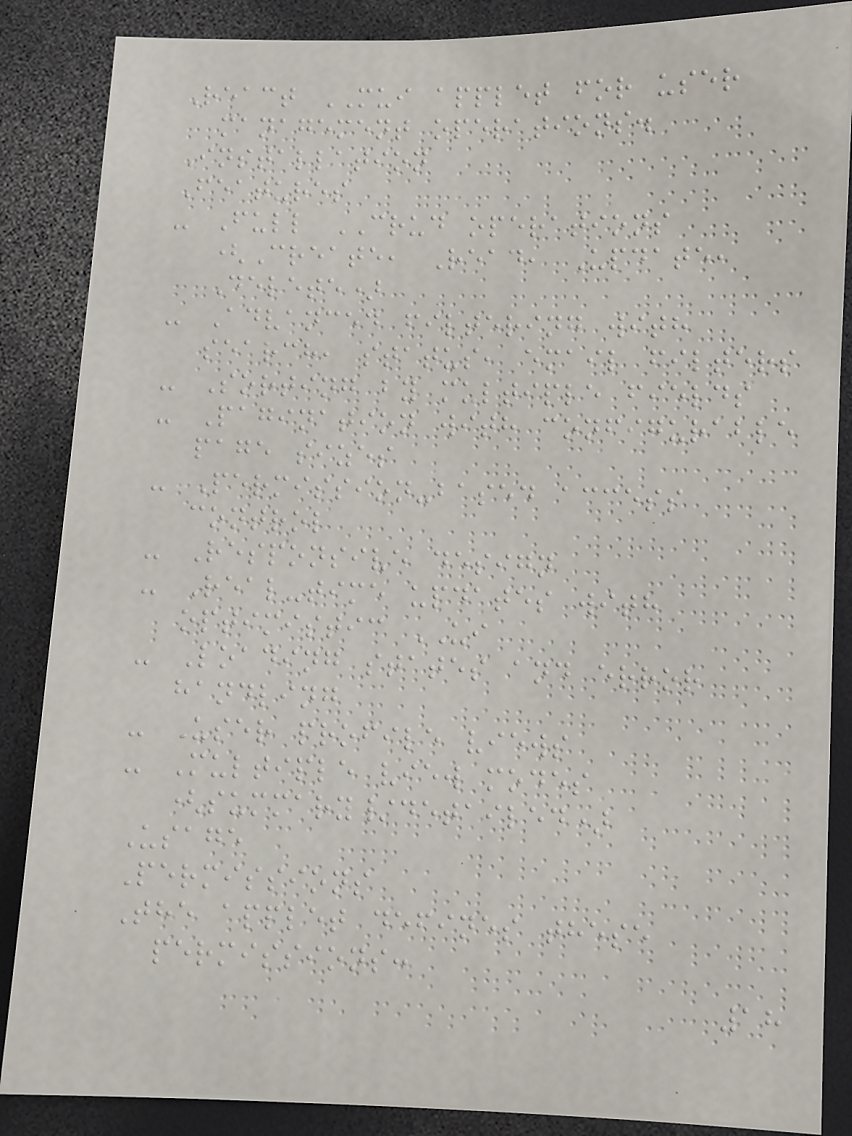React MUI applet for user
management operations.
Installation
Features
- Full CRUD operations
(Create, Read, Update,
Delete)
- Advanced filtering with
search, status, email filters
- Sorting by multiple fields
- Pagination with configurable
page sizes
- Permission-based access
control
- Responsive design
- Real-time updates with
optimistic UI
- Loading states and error
handling
- User profile views
- Multiple view modes
(summary/detailed)
Usage
Permissions
The applet defines these
permissions:
18
